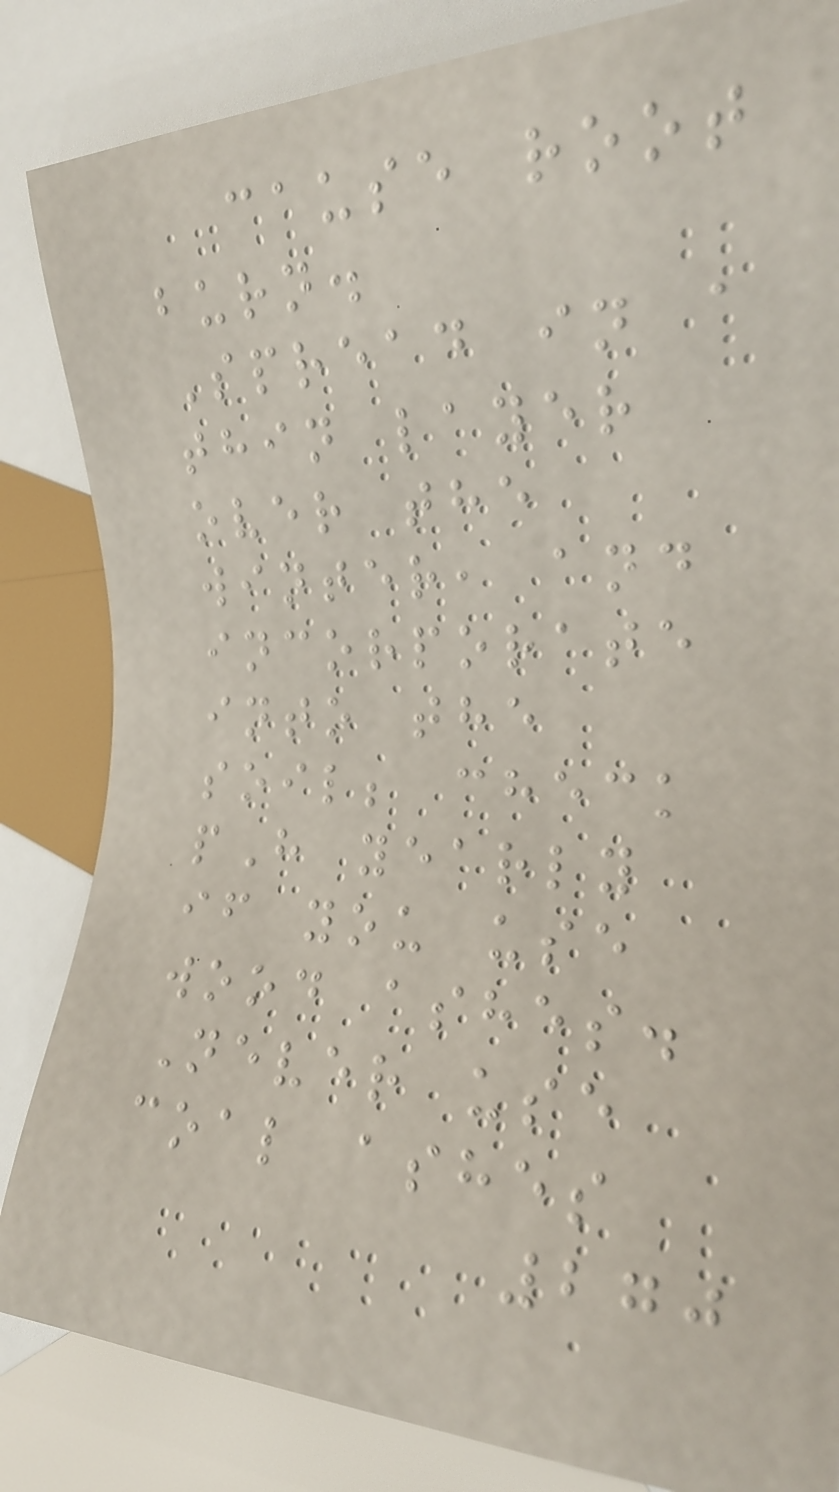cause root
burn.
Spread in a
thin layer
over the
winter, and
incorporate
into the
soil; check
pH yearly
if you use
wood ashes.
Never use
coal ashes
270
